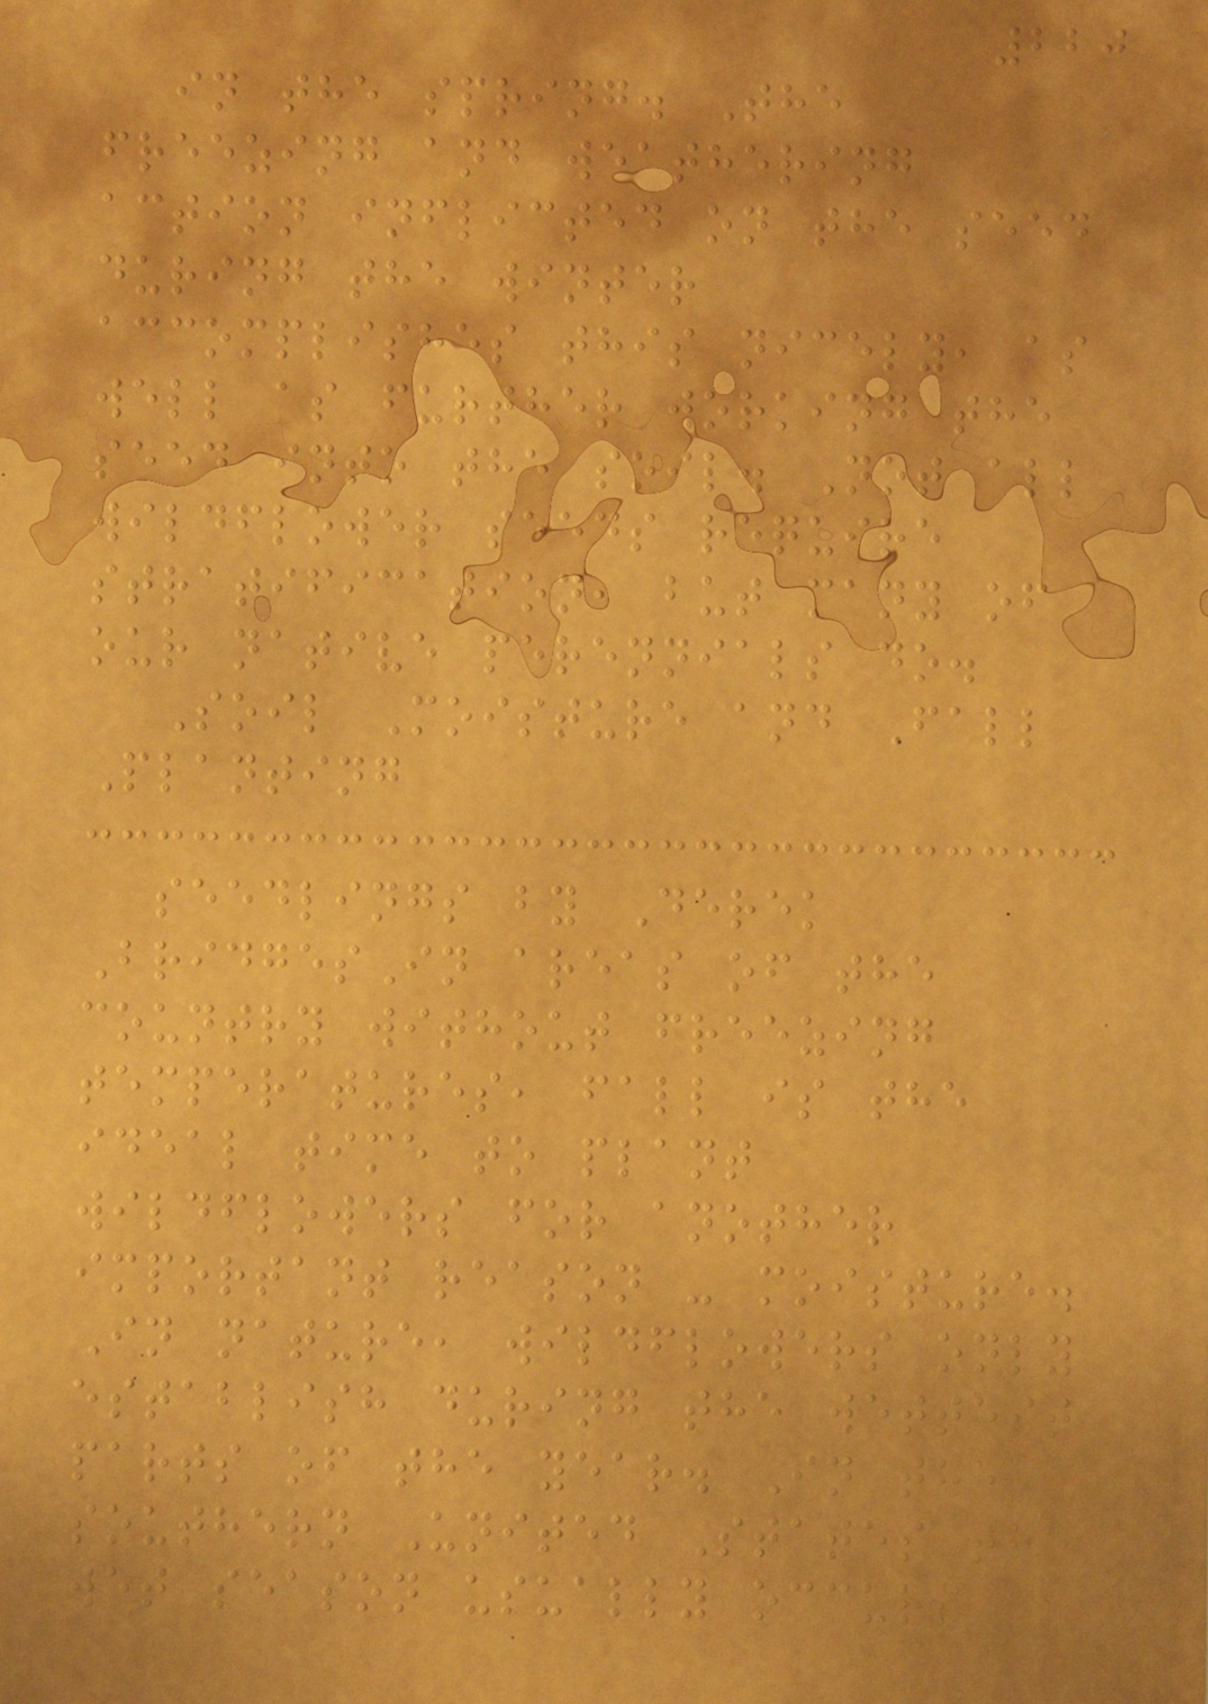220
in the spring. The
freezing and weathering
action inflicted on the seed
during the winter
accomplishes this nicely, as
well as further working the
seed into the soil. Not all
wildflower seeds require
stratification, but many of
our native perennials do.
Soil Moisture and Fall
Planting
seedlings by Derek
BridgesIn areas of the
country without freezing
temperatures, fall is the
ideal time to plant
wildflowers for another
important reason - moisture.
In nature, wildflowers only
establish during the wettest
parts of the year. In the
southern United States the
wet season usually occurs
